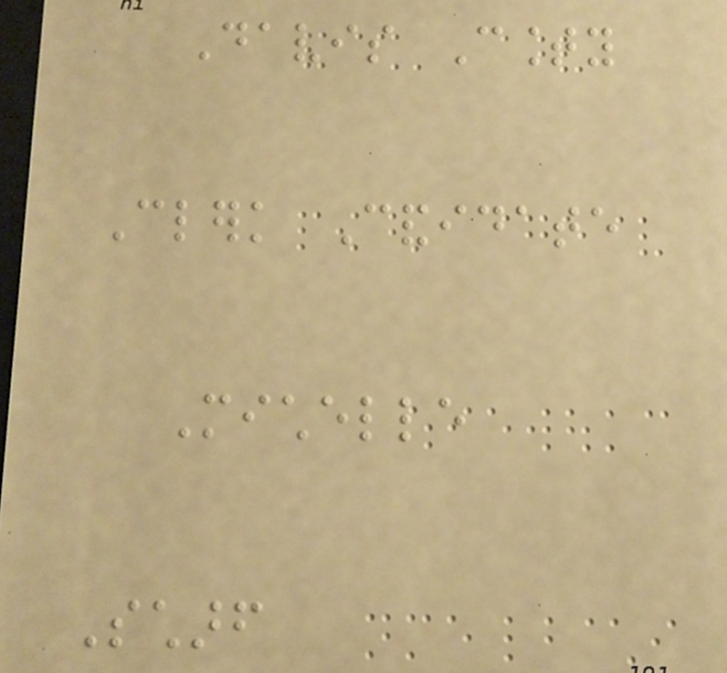Davis County
Clerk Candidate
Michelle
Scharf
